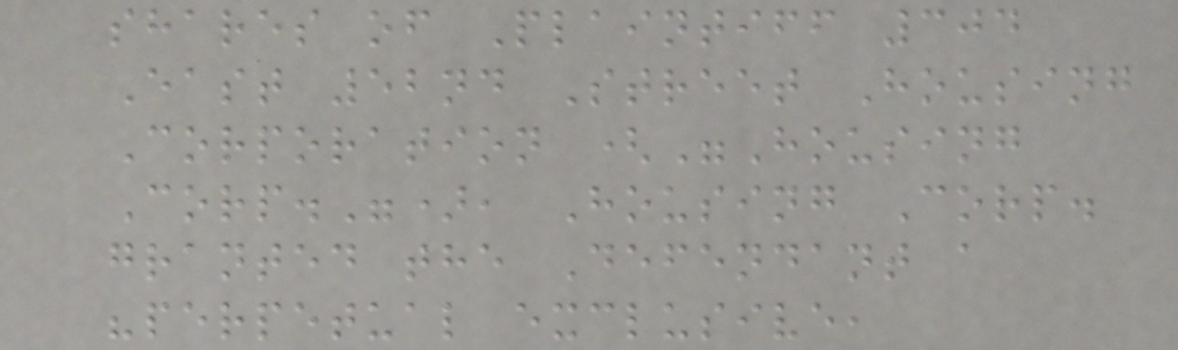shares of Plaintiff 304
East 52nd Street Housing
Corporation ("Housing
Corp."), Housing Corp.
granted the Defendant a
"perpetual exclusive,
